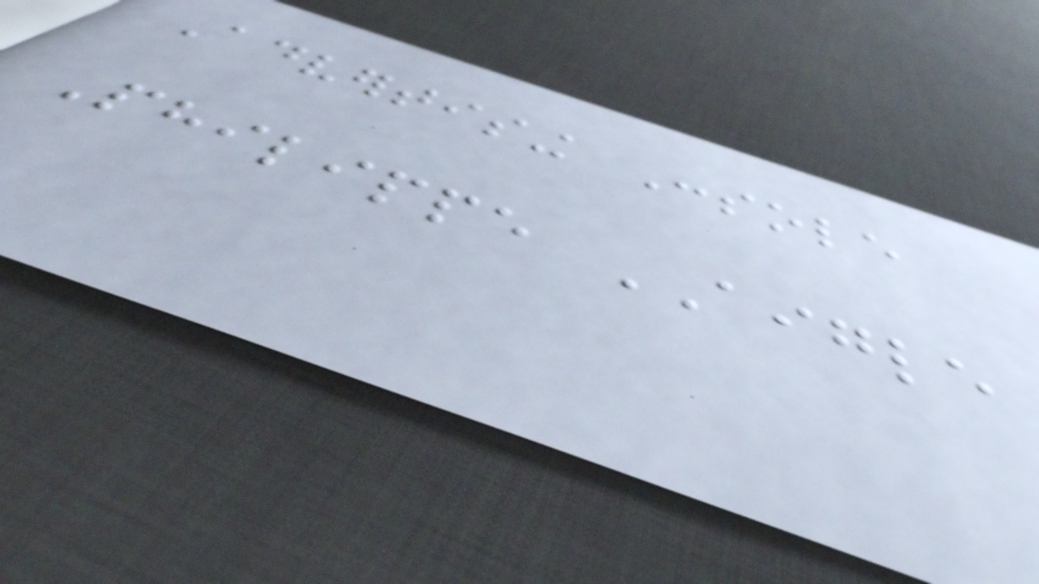Advertising Console
Philippe AIGLE
